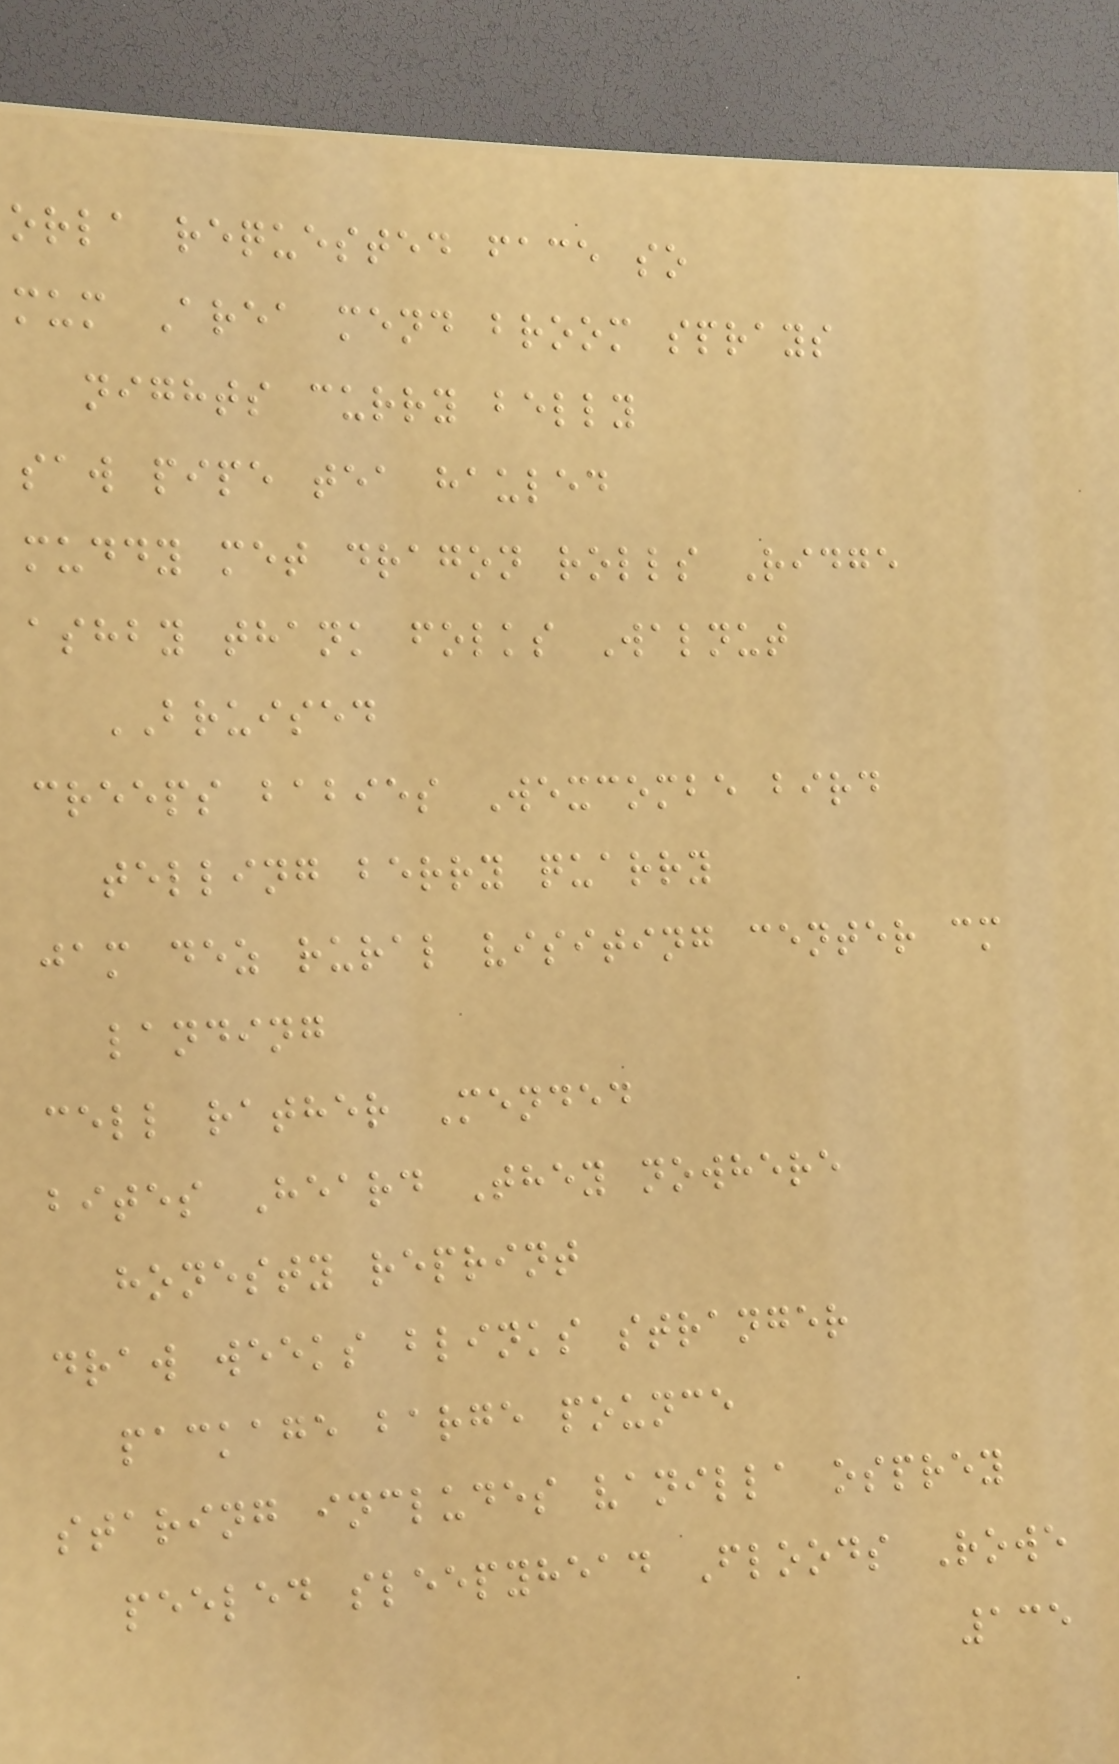orla requested face so
mum Area mend broom sprays
nights curry belly
saw pipe tea hauled
muddy met dragon rolls Ridge
ashby thank folks Walnut
BRUISED
creeps babies Wexcombe bird
telling berry quarry
jam dez rural visiting center cm
landing
cell rather Mended
bites Heard They nowhere
honesty reprint
draw weeks blinks stranger
package barge pounce
staring includes vanilla osprey
peeled sleepyhead Floods Rowe
135
